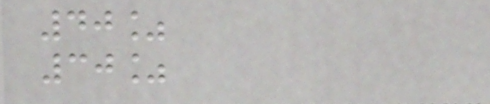40%
30%
